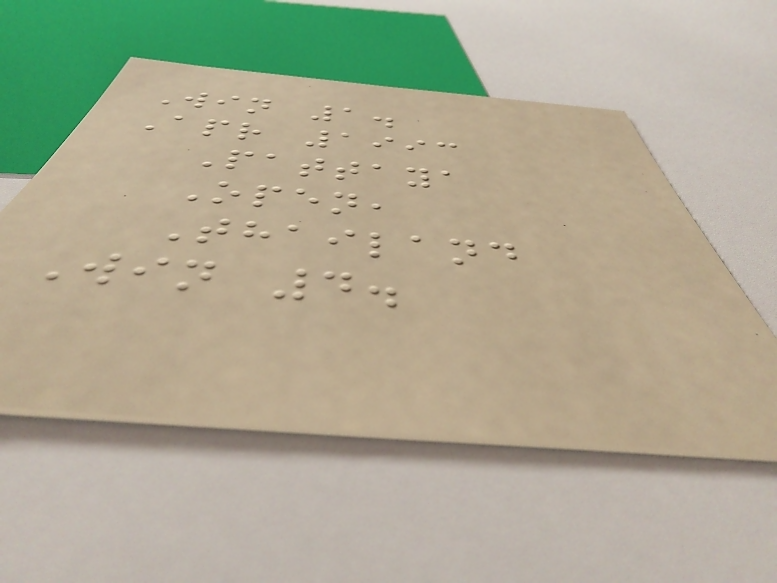Win 1.
Apr 1993
Pattaya
Open,
Thailand
Win 4.
